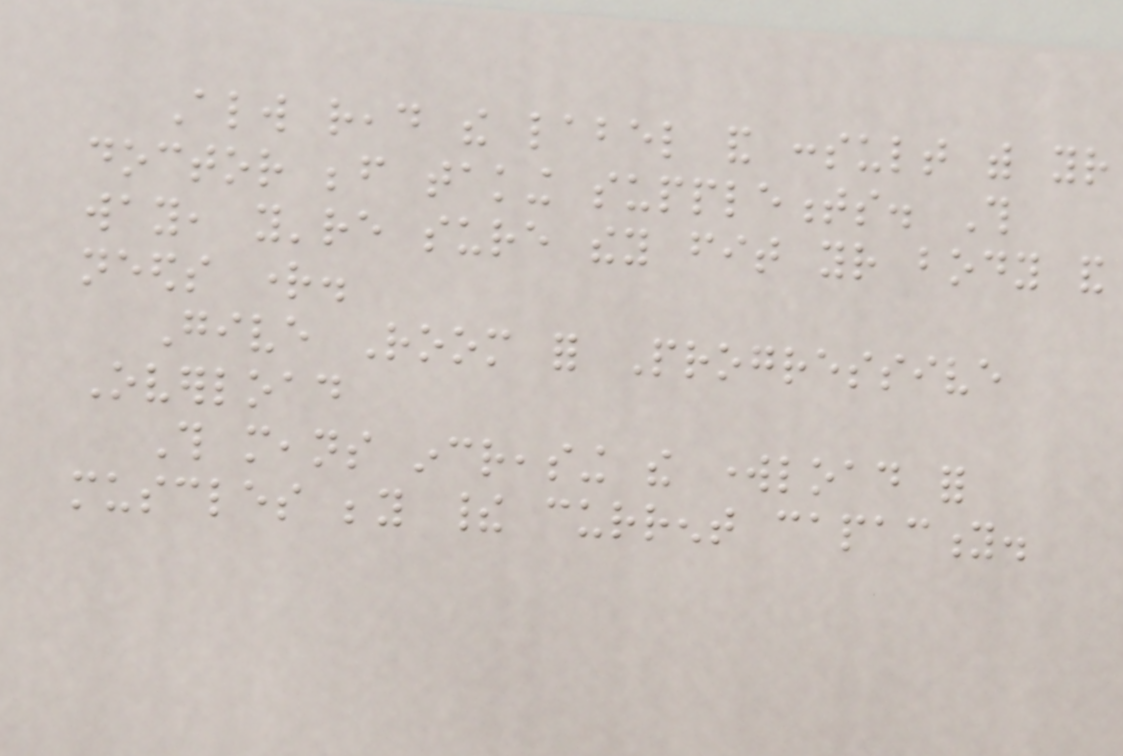Always read the label and consult with your
doctor before taking supplements. This
way, you're sure they fit your body and
needs right.
Give Room for Progressive
Overload
This means increasing the workload for
muscles beyond their current capacity.
